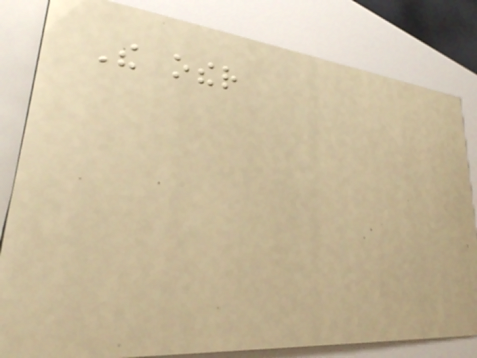The other
